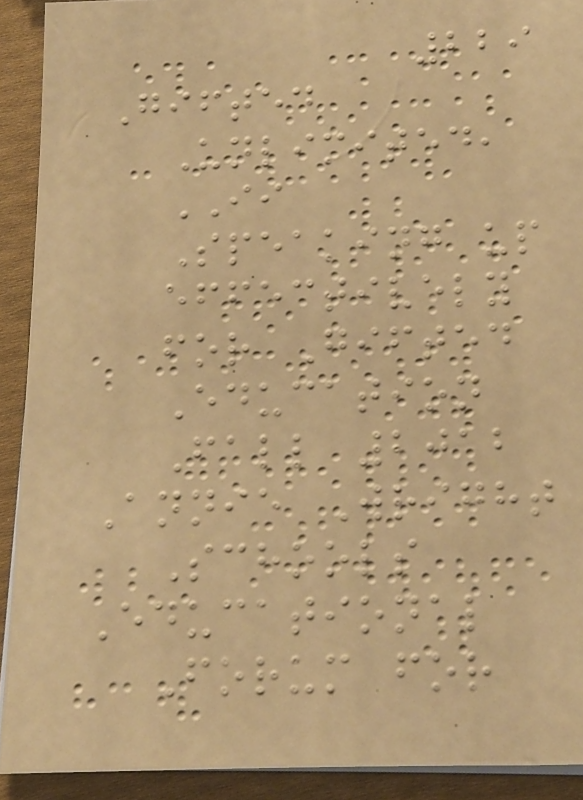229
Gifted
Unlimited,
II
Speaking up
effectively
for Gifted
Education
Fall 2012
Annie Wright
Schools
Educational
Forum for
